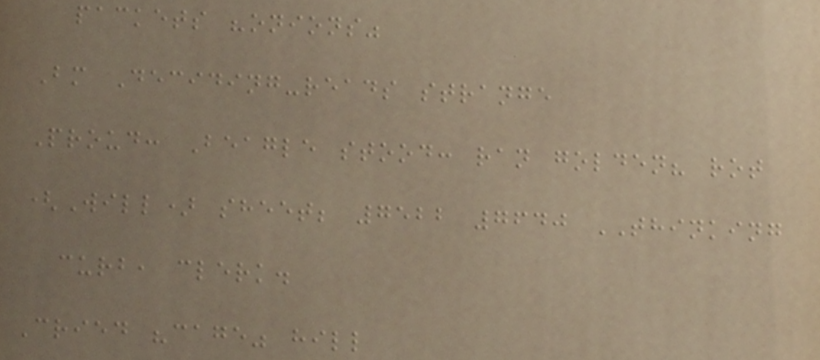packets "onions"
Bm Deciding-reads strange
Proud: Beagle stood: ran golden? rot
(Will) sheet; 7522 7640 THINKING
curb, clerk.
Cried "cage" hill
